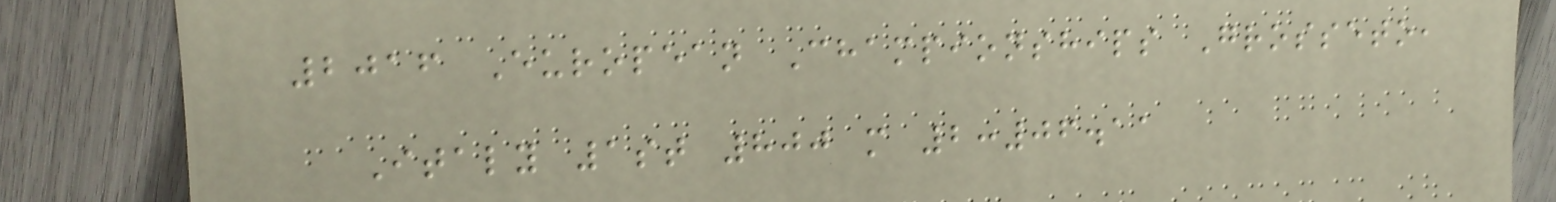2016 European Championships Grosseto,
Italy 1st 800 m 2:06.11
